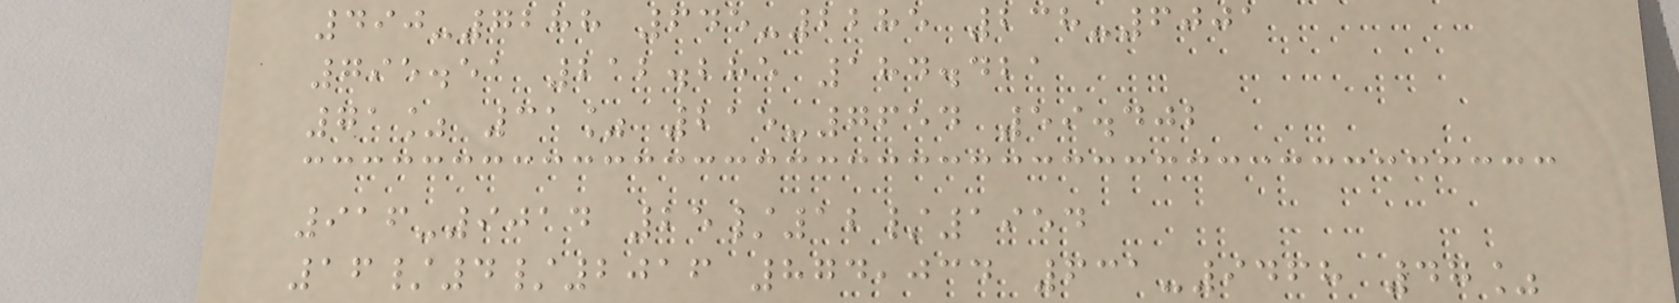490-7288 645-2285 238-6001
795.51 212.285 184.421
71% 31% 215-7654 59.402
916-9014 25/12/1954
16/4/2016 874,034 631-9468 47%
